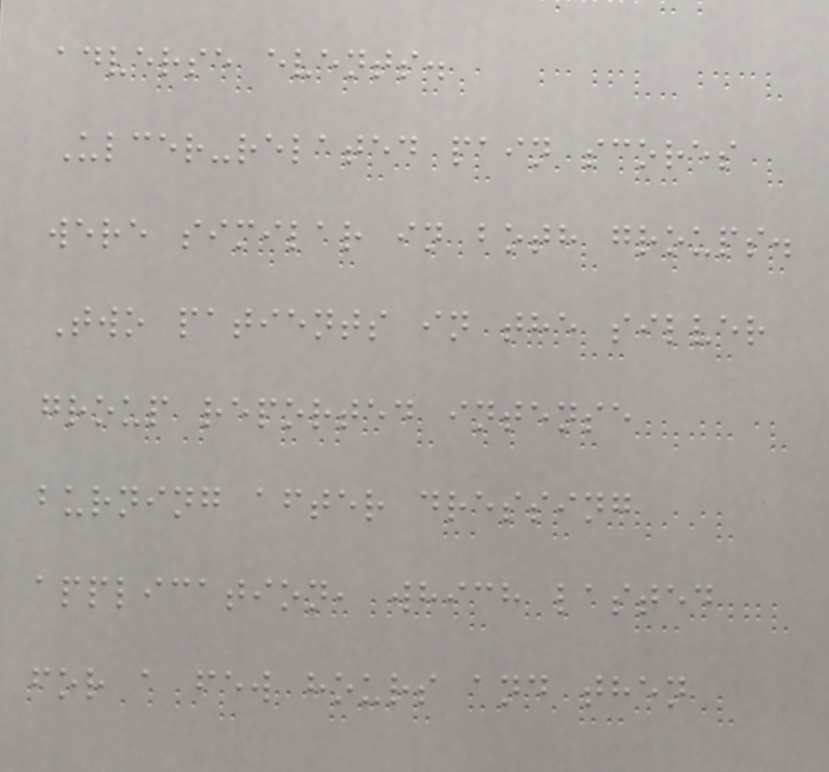adverse events.
Ulcer-related pain scores
were similar in both groups.
Two patients in the silver
group reported intense
burning after dressing
application, which lasted
for a few hours and then
